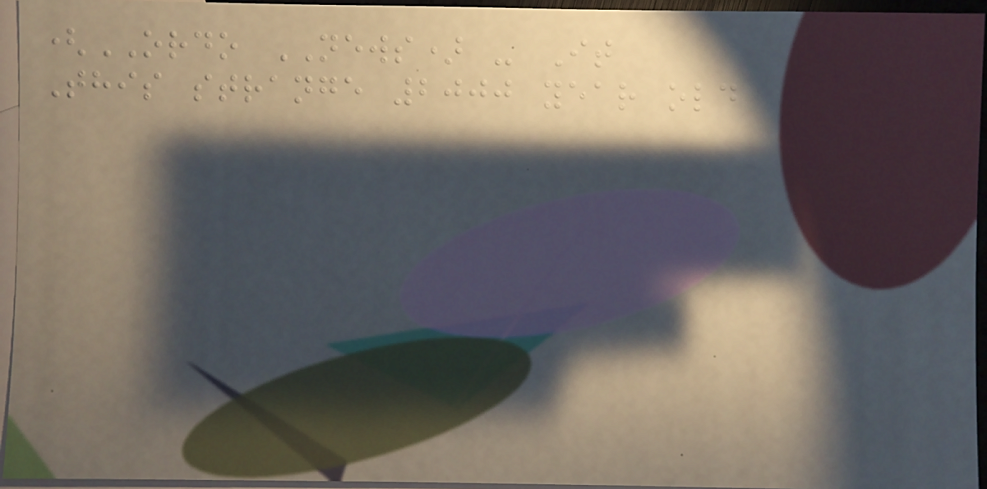(ORDO NEWS) - It
This strange 2000 year old
